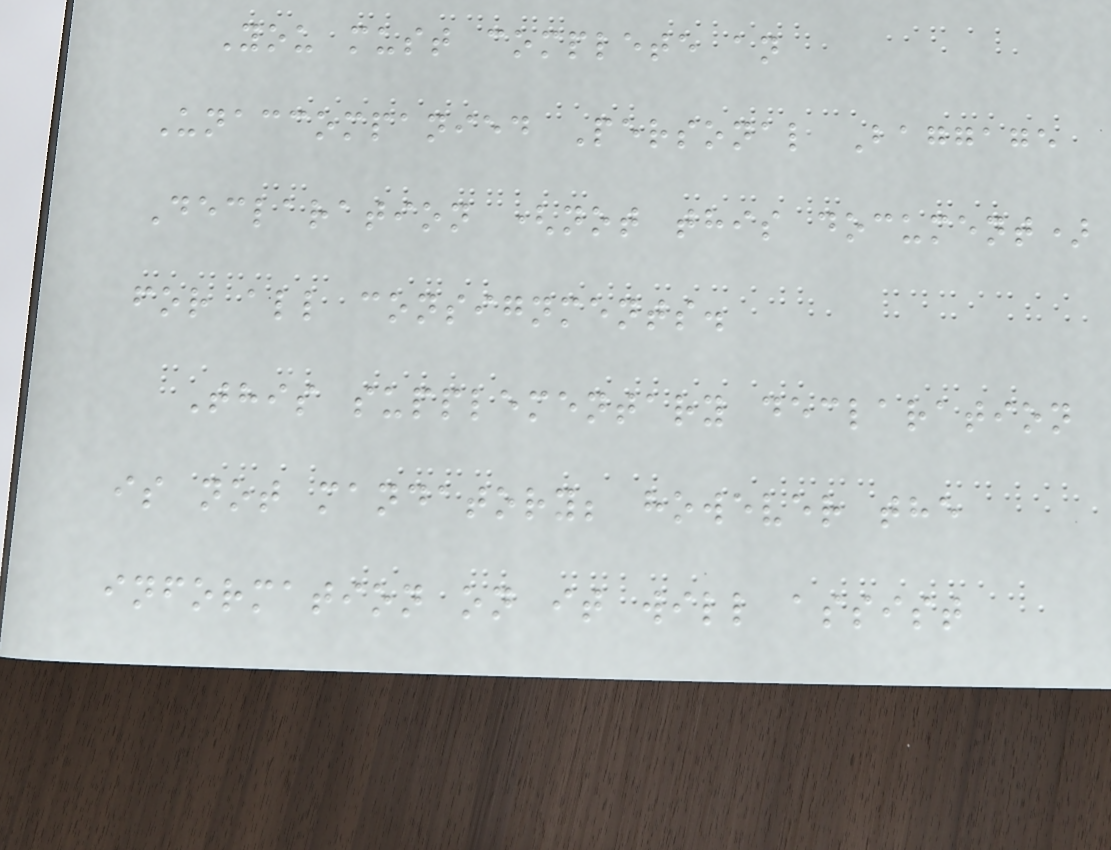You must complete an
Unaccompanied Personal Baggage
Declaration (not this document)
for all consignments.
This supplementary declaration
is not mandatory; however the
information on it will assist
